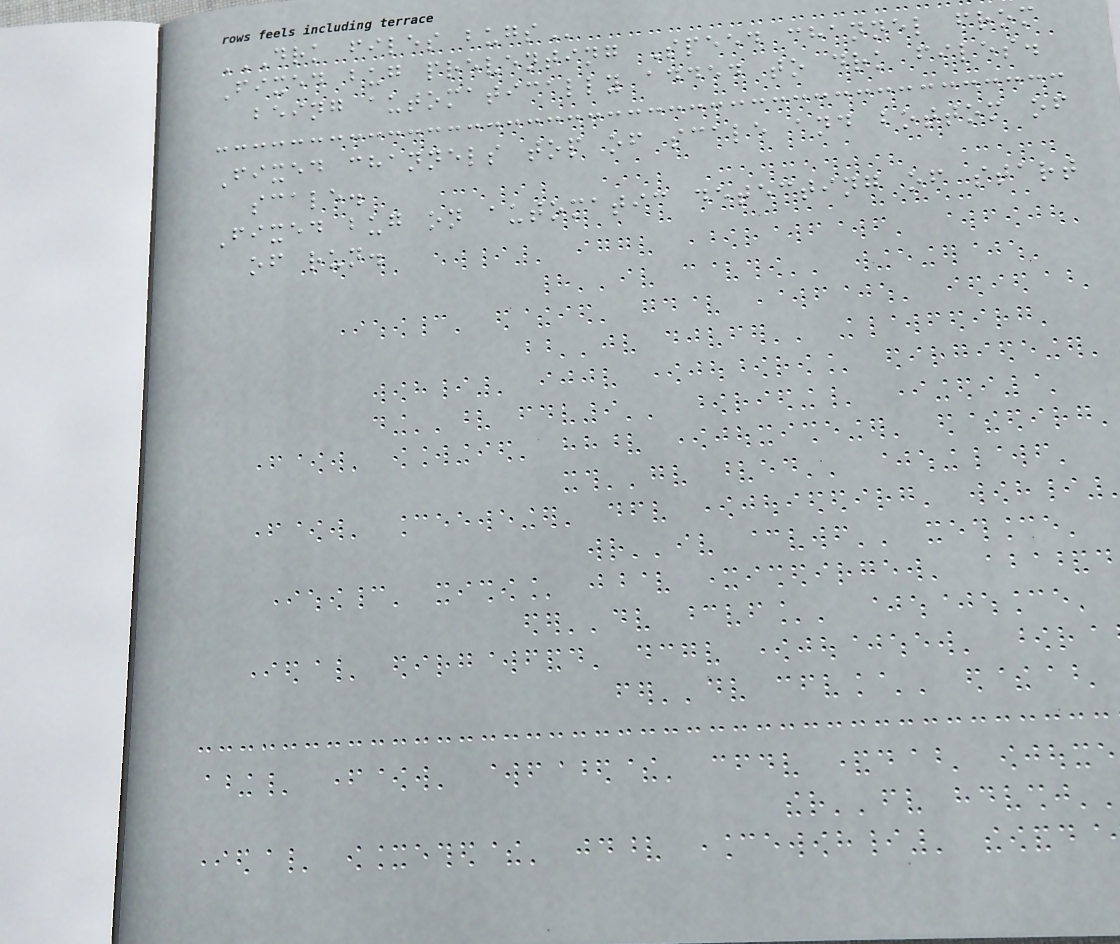DRK FILES BUGS
Fixed bug preventing Speed channel from
being automatically added to drk files.
Fixed channels top of scale and bottom of
scale.
Fixed bug on automatic detecting of start
of run.
